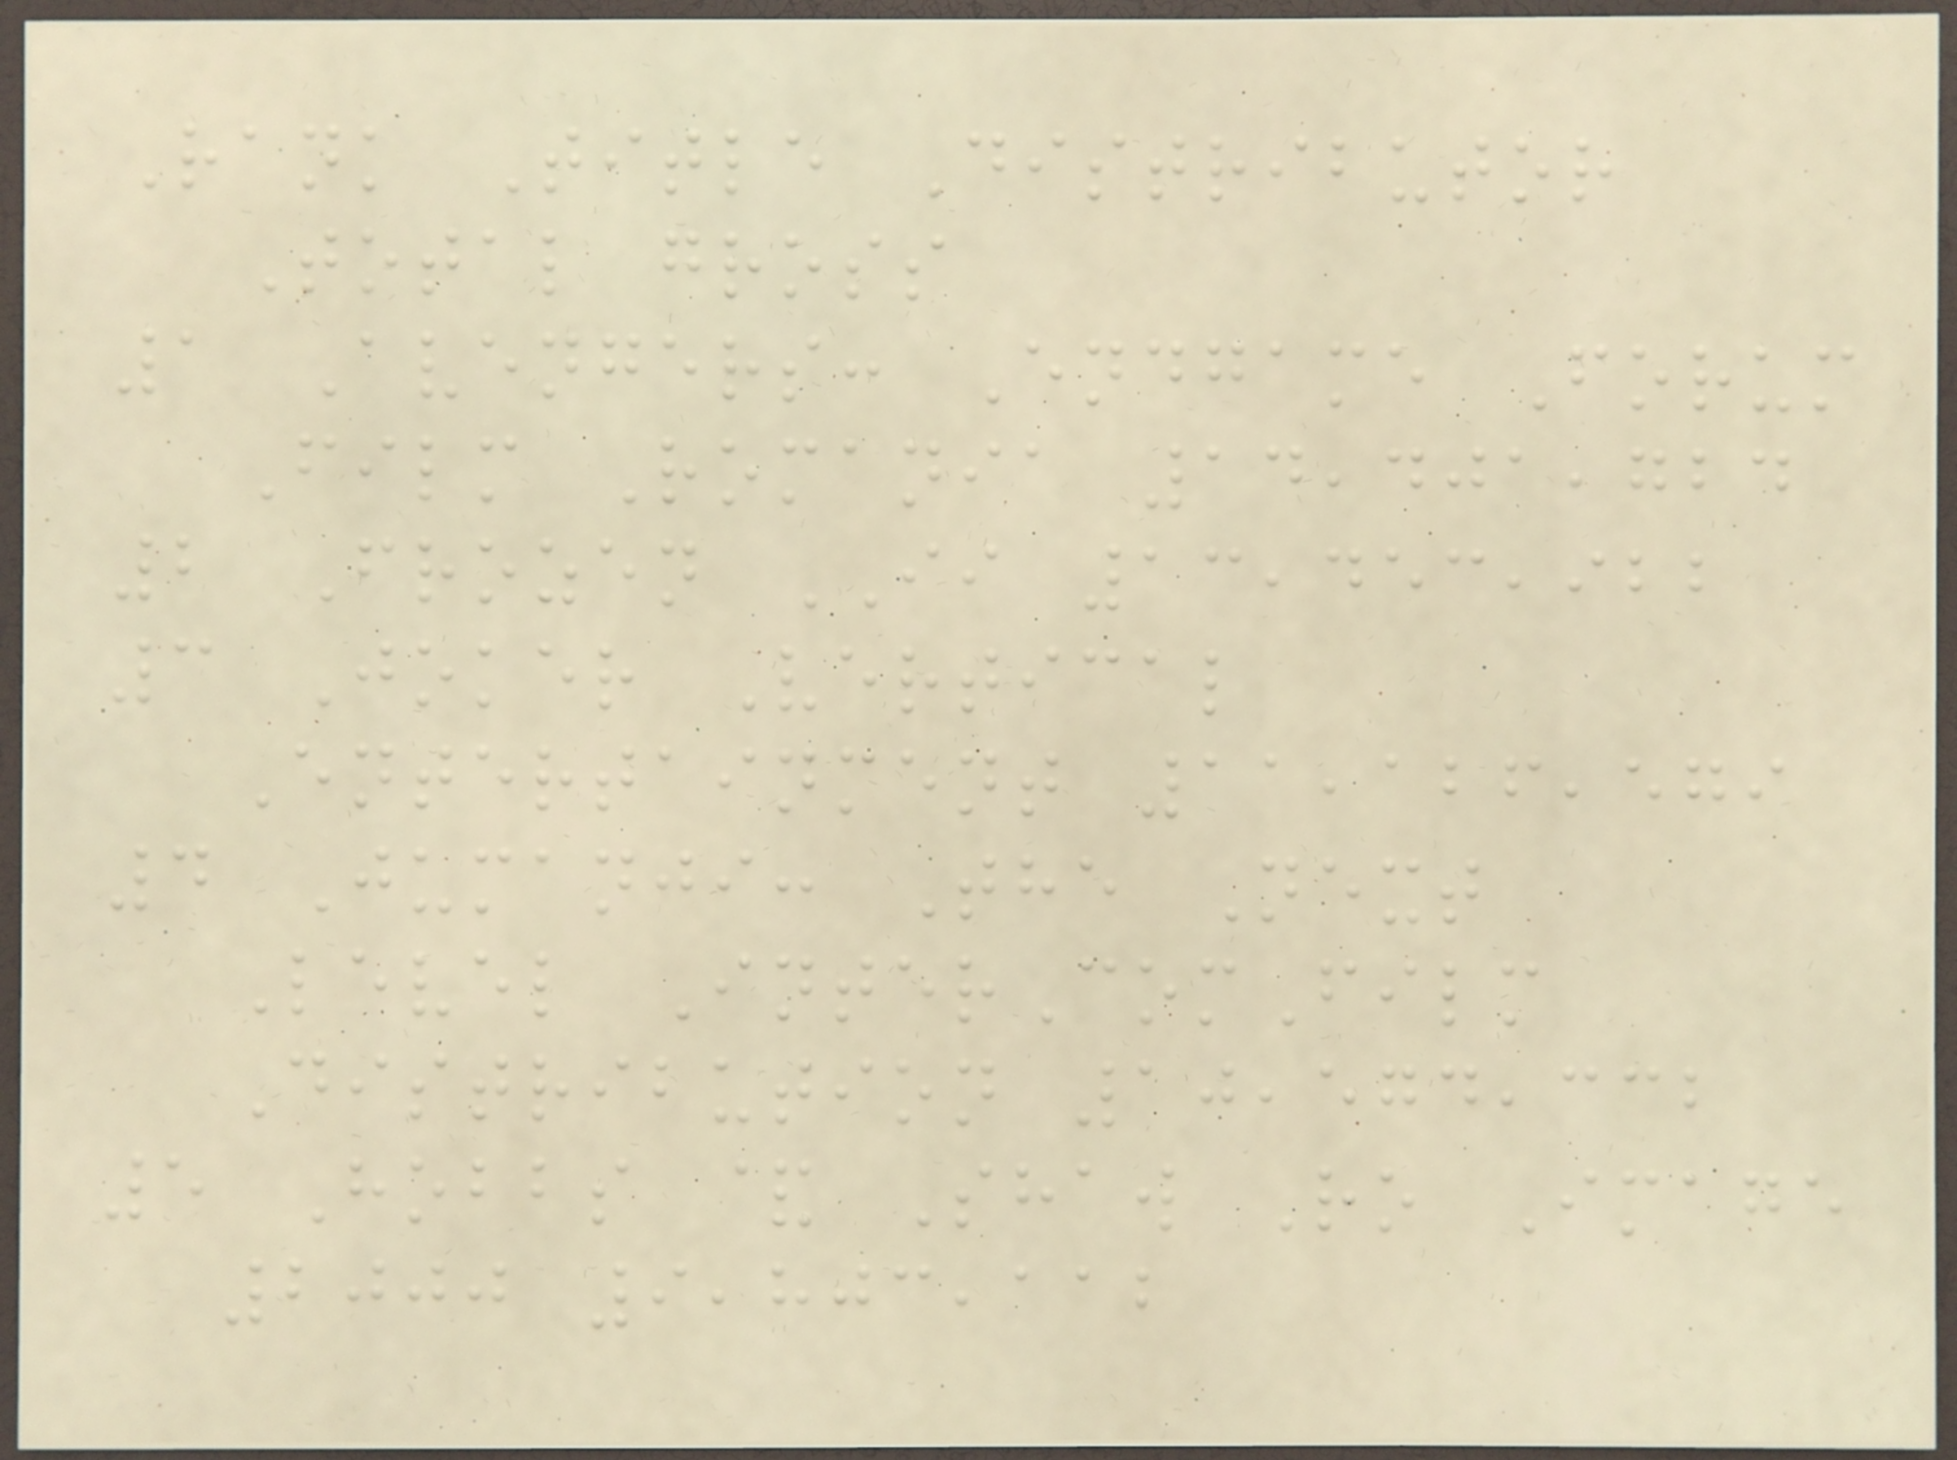Rank Title Distributor
Total gross
1 Avengers: Endgame Forum
Film Romania 14,401,724
2 Frozen II 13,453,922
3 Joker Vertical
Entertainment 11,126,579
4 Jumanji: The Next
Level InterComFilm
Distribution 10,574,332
5 Hobbs & Shaw Ro Image
2000 9,803,112
